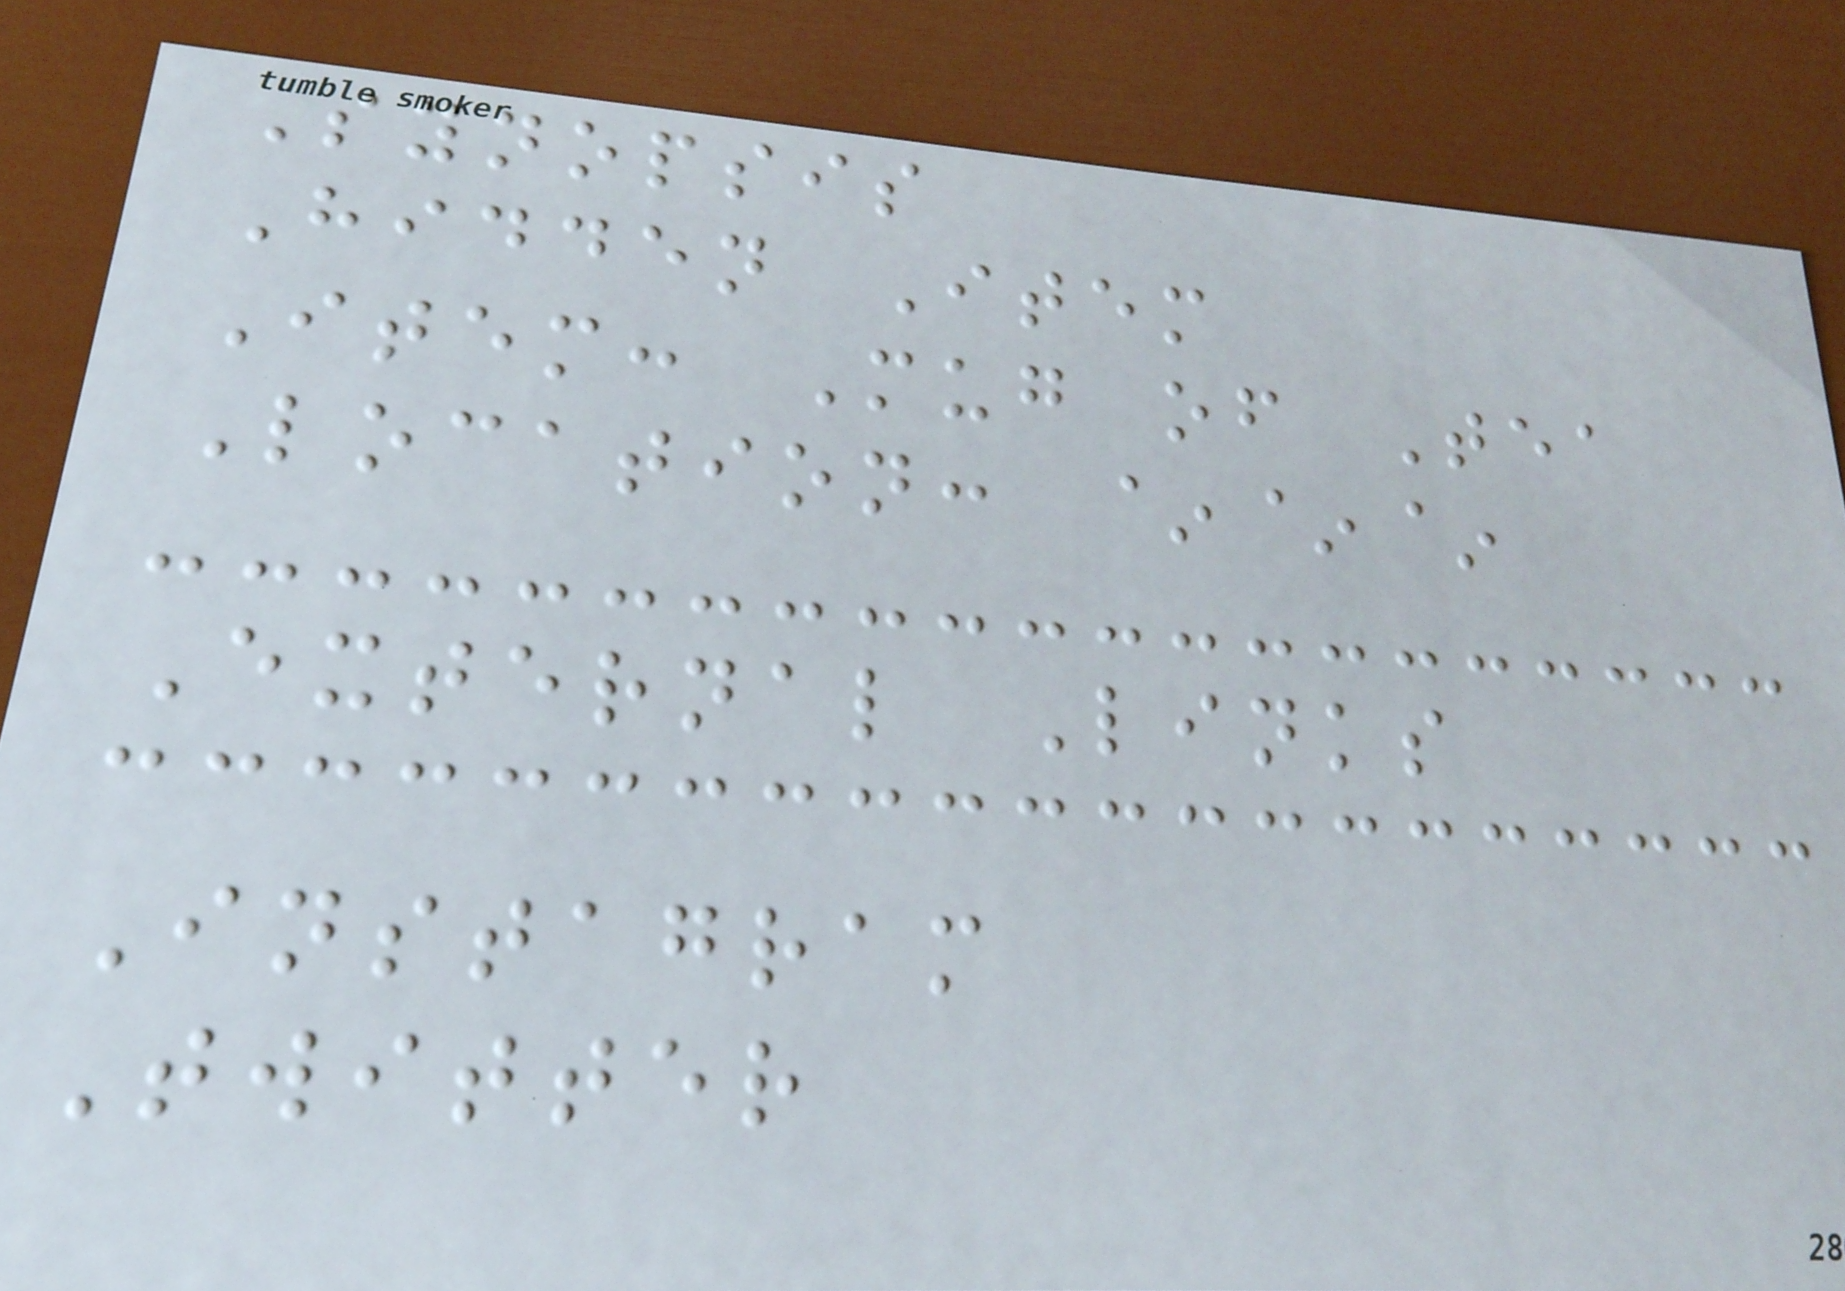Synopsis
Hidden Item
Item: Mug of Tea
Location: ~~~
External Links
Instagram
Twitter
